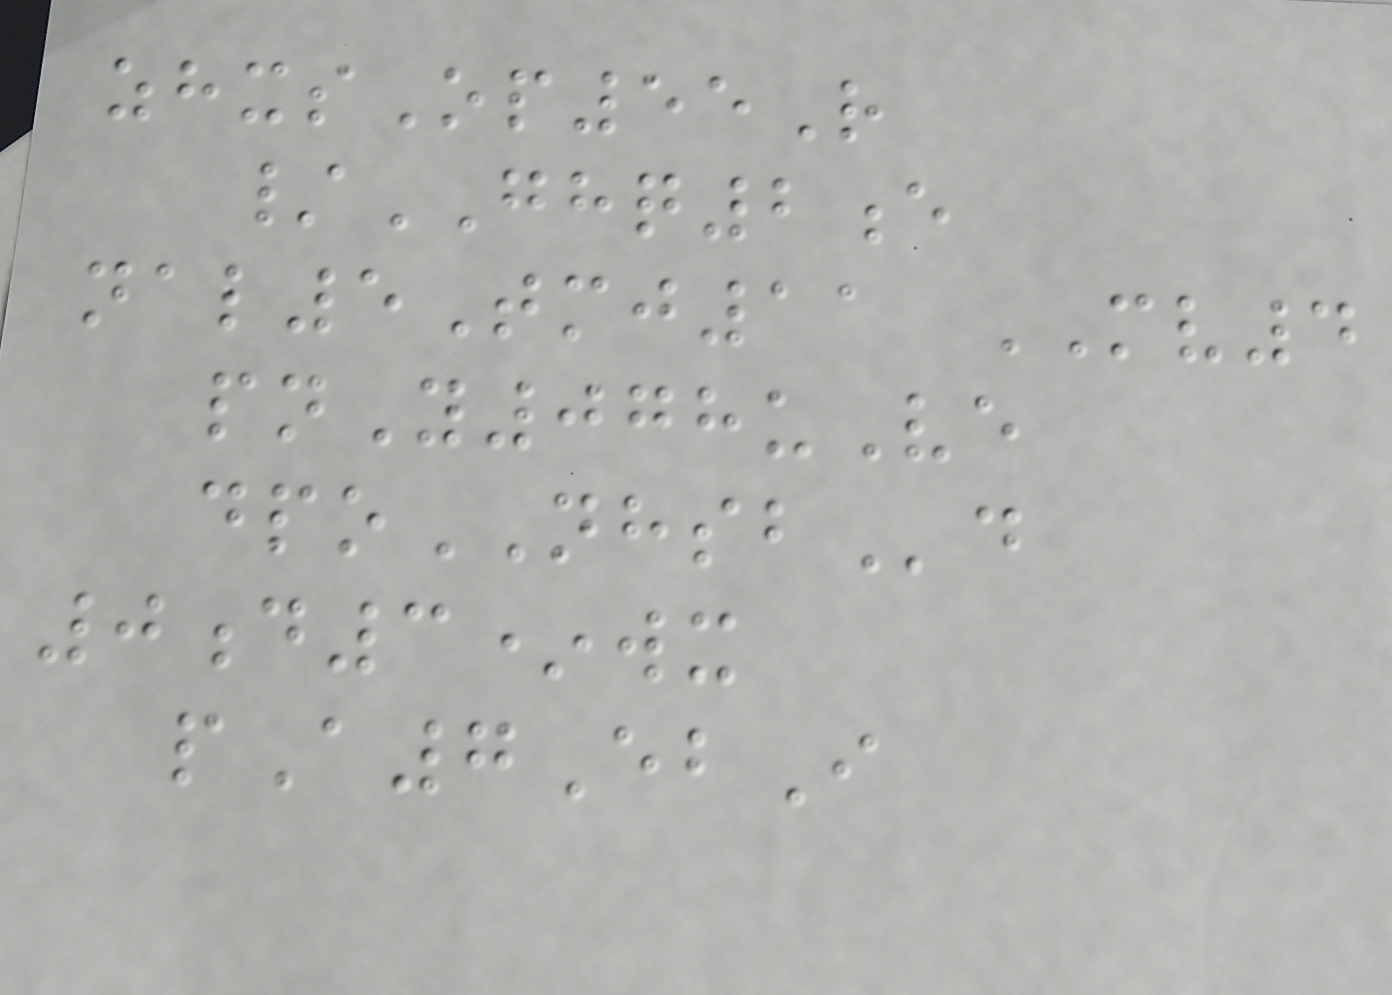zhxsOp55R
/GHQ2e
nal5Tmj11 MV4
pnY078uVe
dpoNHSBd
0d3*wx
pA7EbI
